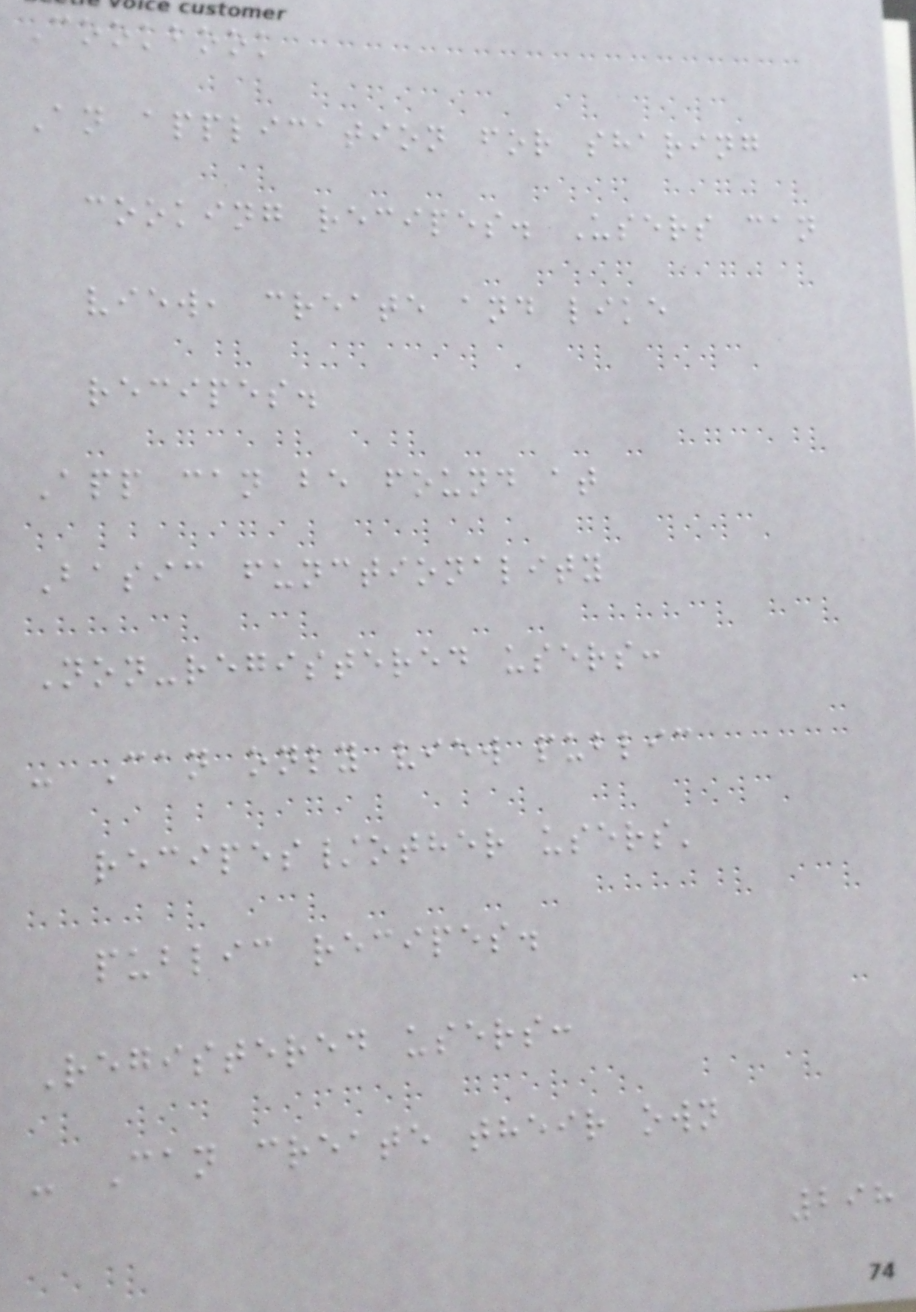Cookbook
An application for sharing
cooking recipes. Users can
view, create and like
recipes.
App can be found at
Basic functionality
Non-registered users:
- Can only view public
recipes/other users'
public recipes.
Registered users:
- Can create their own
298
